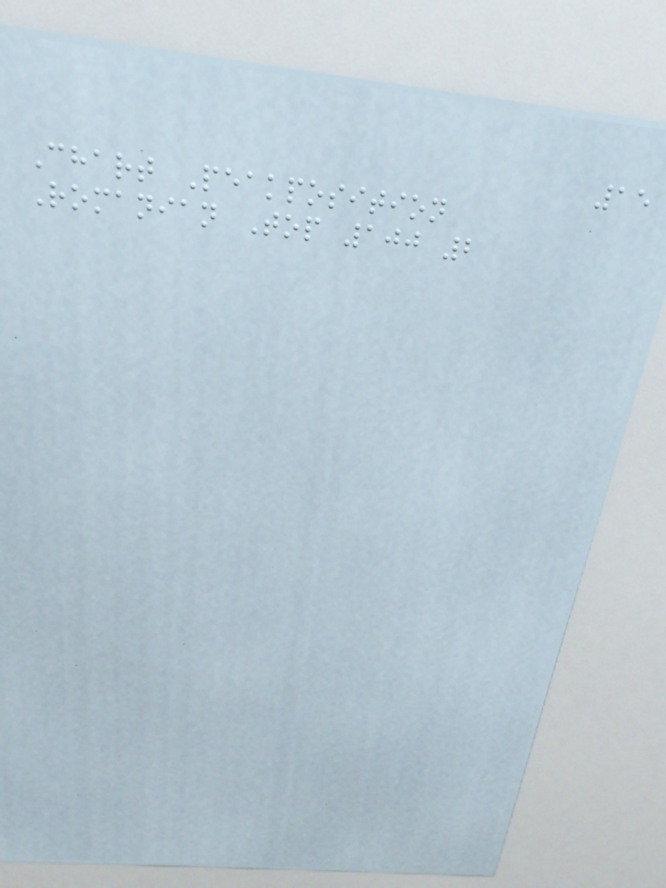15
Chart Peakposition
Romanian Top 100 2
